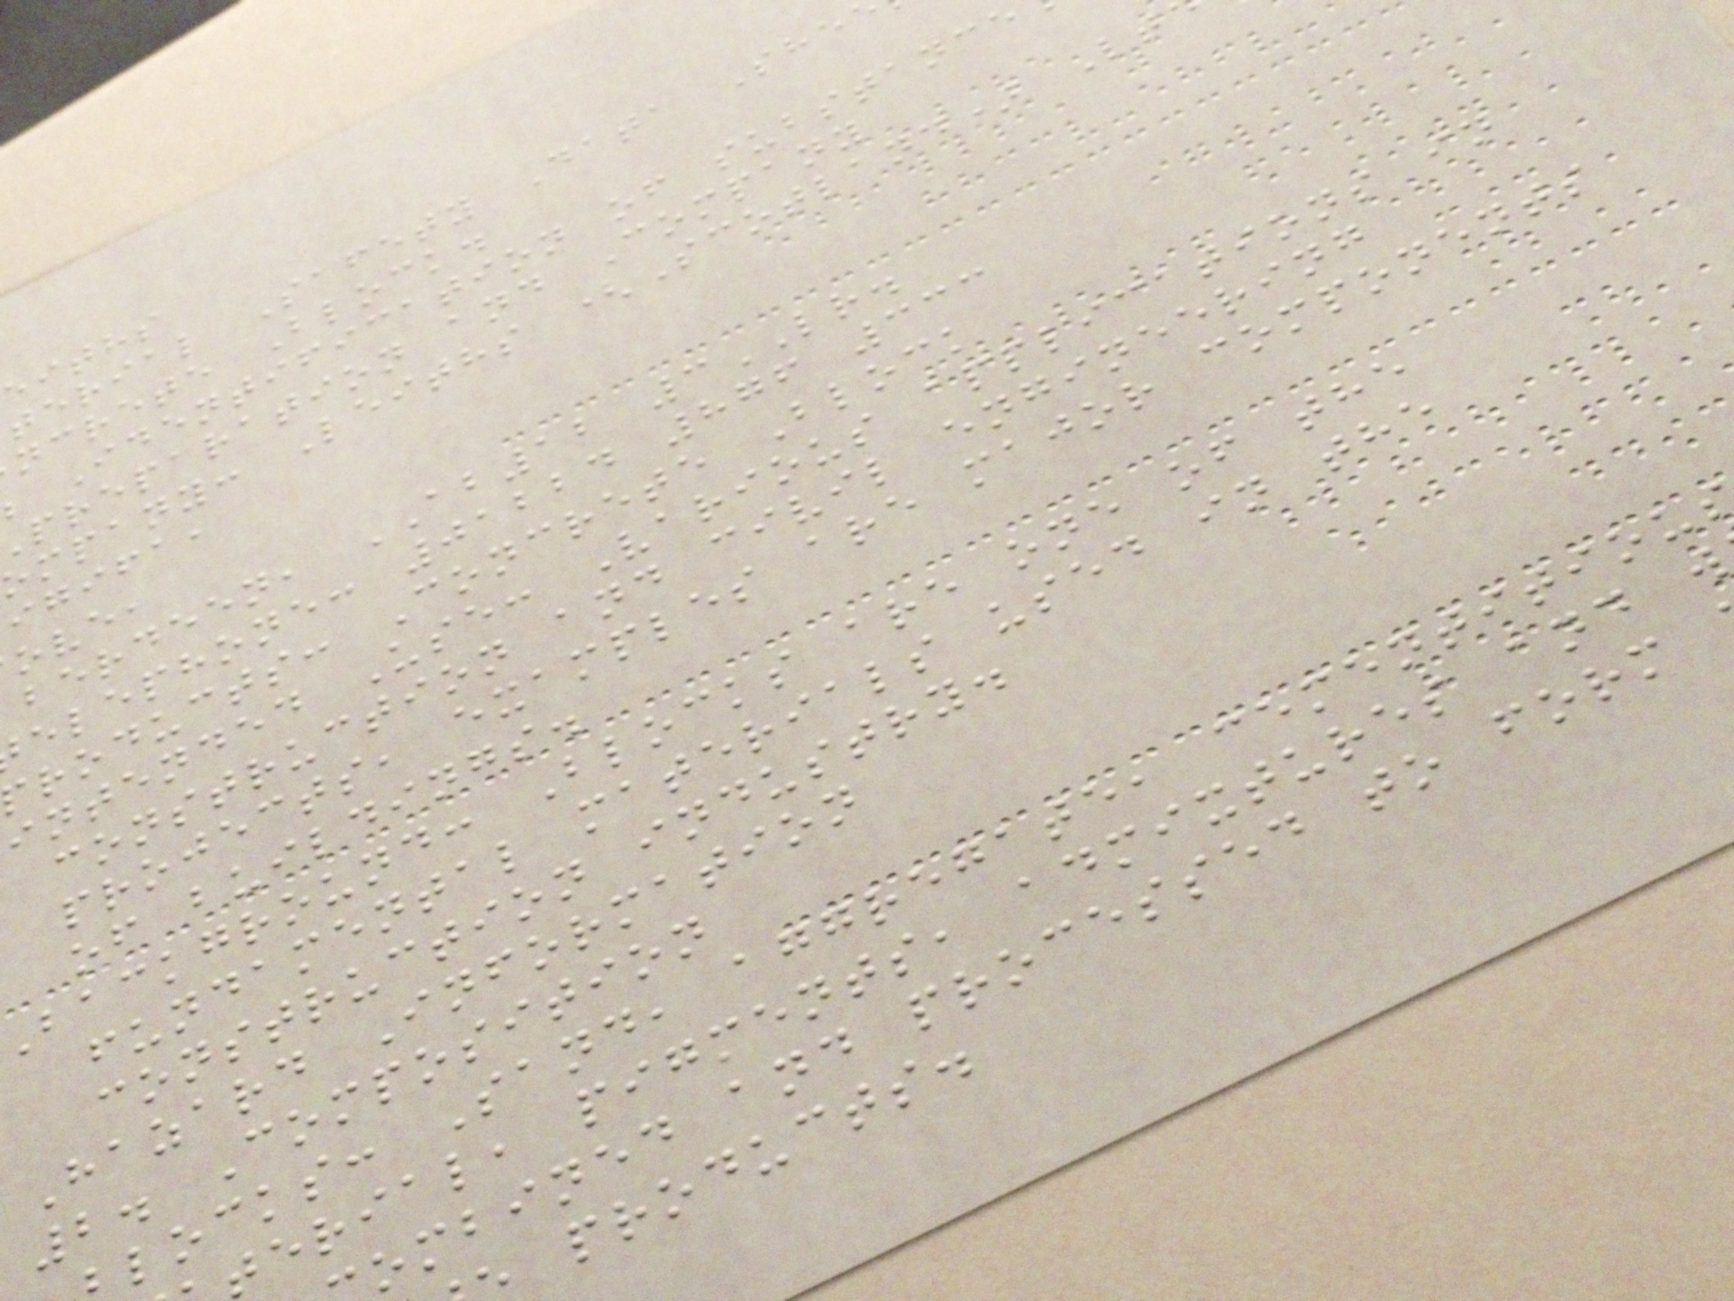eiths
terial Safety Data She
ncrete Block.
Identification of substance
preparation and Company
ompany: Leiths (Scotland) Lt
igifa,
ove,
berdeen, AB12 3LR.
elephone: 01224 876 333
roducts: Concrete Block
intended Use: Various applications in
construction and civil engineering
projects, examples are major components
of buildings.
background: Blocks are one of the
fundamental materials used in the
construction industry.
Hazard Information
2. Composition
locks: Sand, aggregate, cementitiou
terial, pigments, admixtures and w
ombined and processed to form
products.
